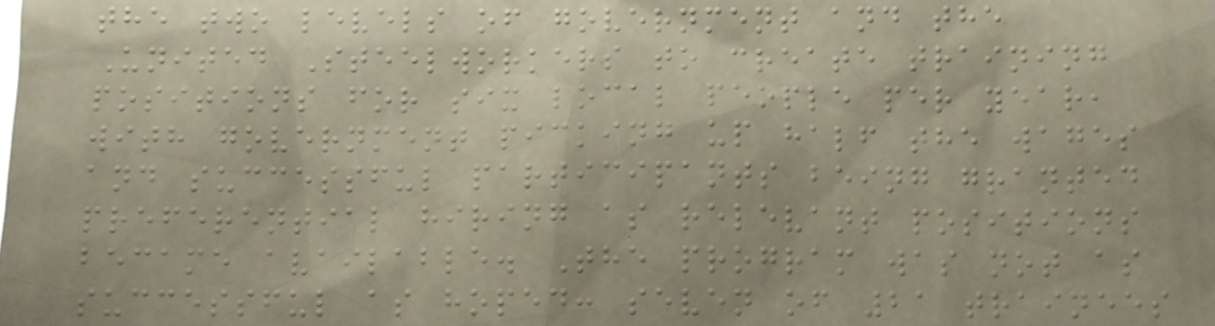the two levels of government and the
United Steelworkers to create training
positions for six local people per year,
with government picking up half the wages
and successful participants being granted
preferential hiring as relevant positions
became available. The program was not as
successful as hoped: seven of 21 trainees
